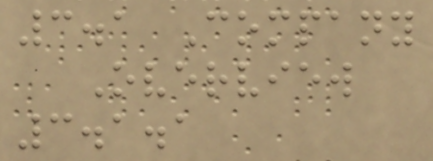3.1 Company
Overview
3.1.1
